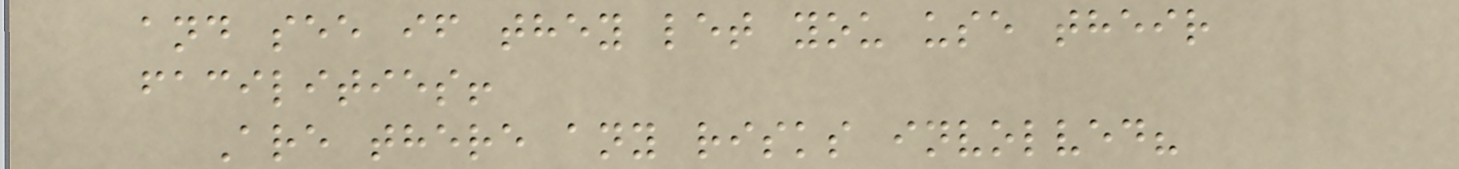and see if they let you use their
facilities!
Are there any risks involved?
